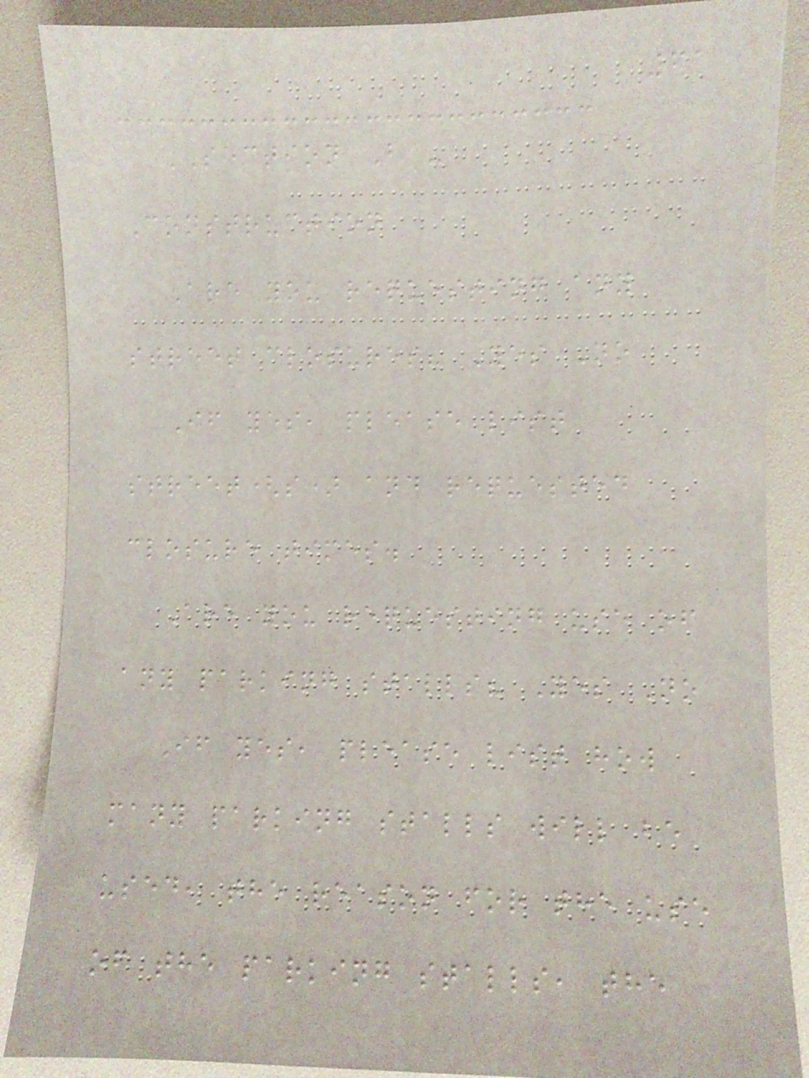61
SECTION B -
Construction
Are you requesting any
street closures? Yes No
If yes, please list
street(s) and requested
closure times.
Are you requesting use of
any parking stalls? Yes No
If yes, please list how
many parking stalls will be
used, the reason for the use
of the parking stalls, the
